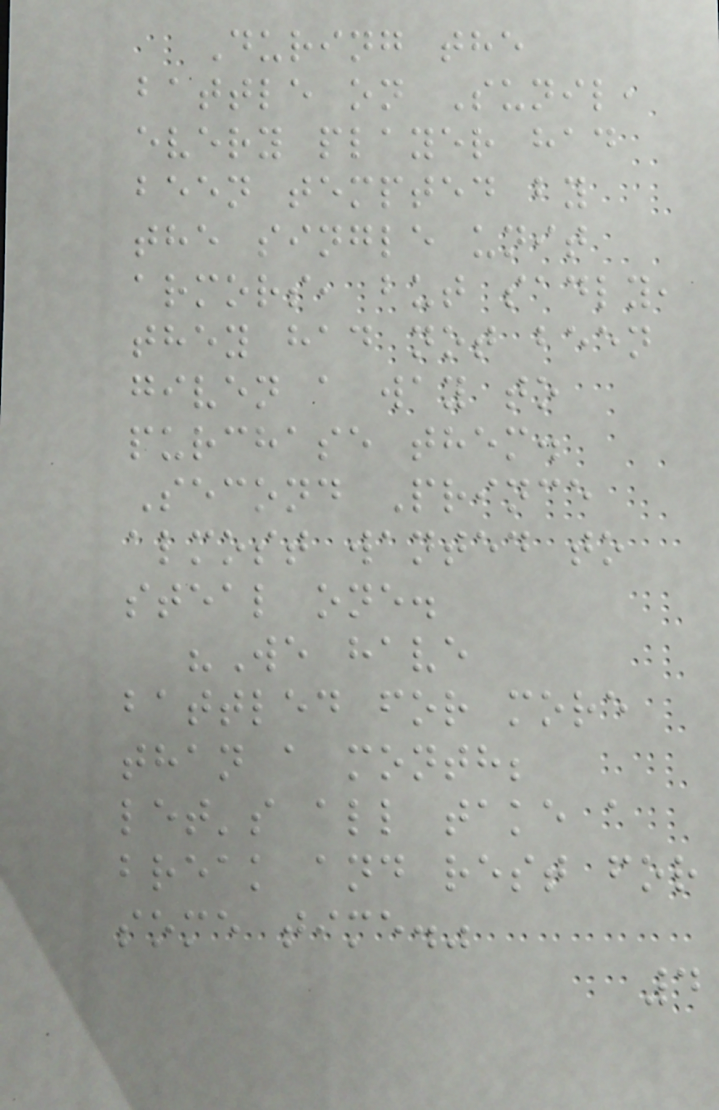During the
battle on Sunil,
every player had
been tempted by
the single unit
armors, but sadly,
they had not been
given a way to
purchase them.
Second Prince
almost wanted to
steal one.
"We have
battled for more
than a month;
let's all take a
break and rest for
some time."
4
